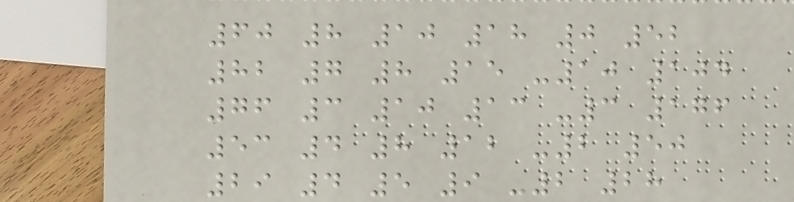60 8 10 18 0 52
82 7 8 15 -10 104
76 3 10 13 -3 176
53 4 8 12 -2 50
29 4 5 9 -2 28
